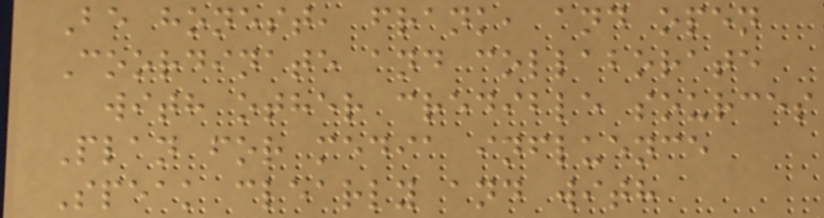Be honest, frank, and open
Coordinate and collaborate
with other credible sources
Plan for media influence
Speak clearly and with
